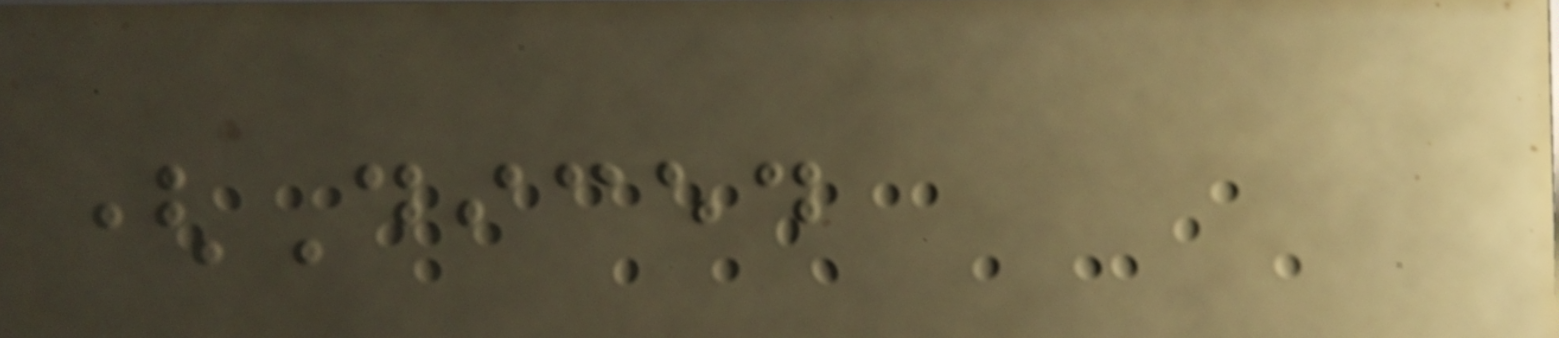(Diced
